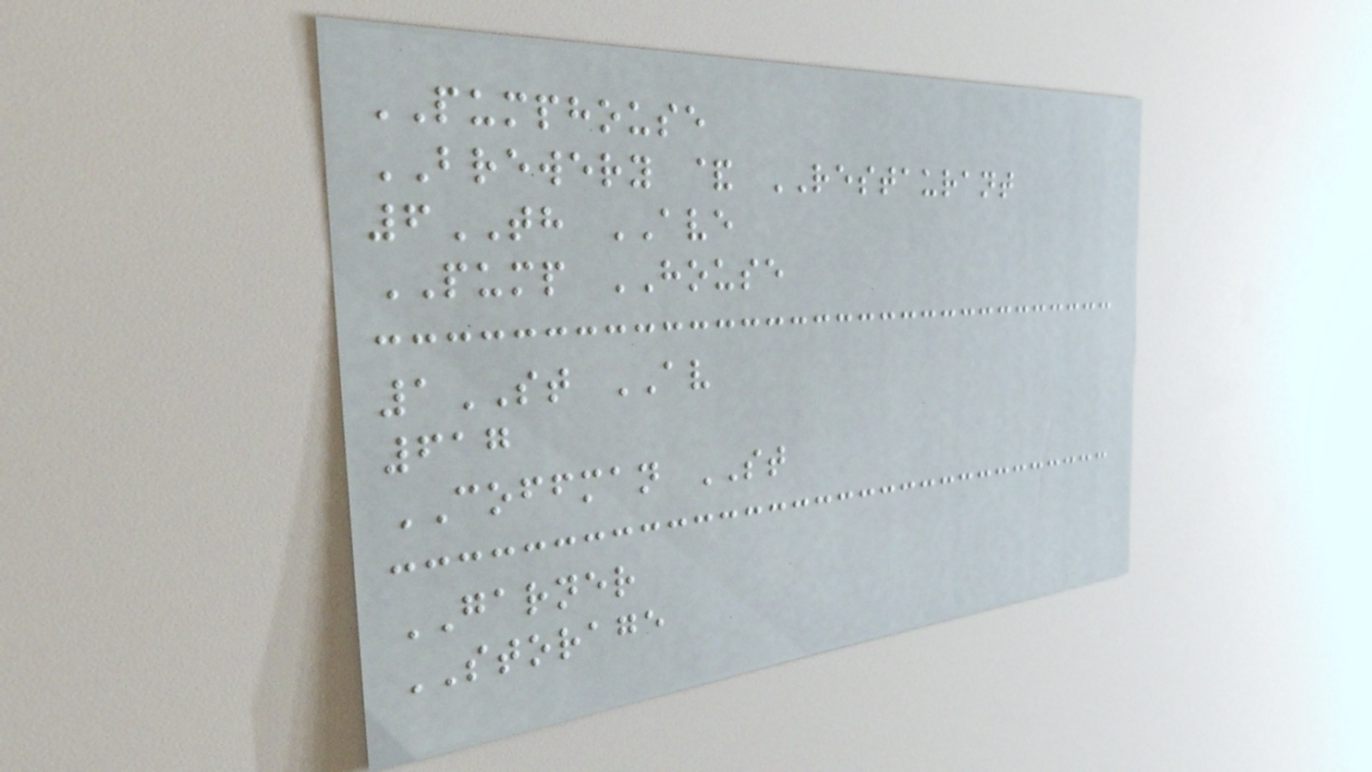PUMPHOUSE
BREWERY & RESTAURANT
6TH AVE
PUMP HOUSE
1ST AV
617
COFFMAN ST
GARNER
STORAGE
